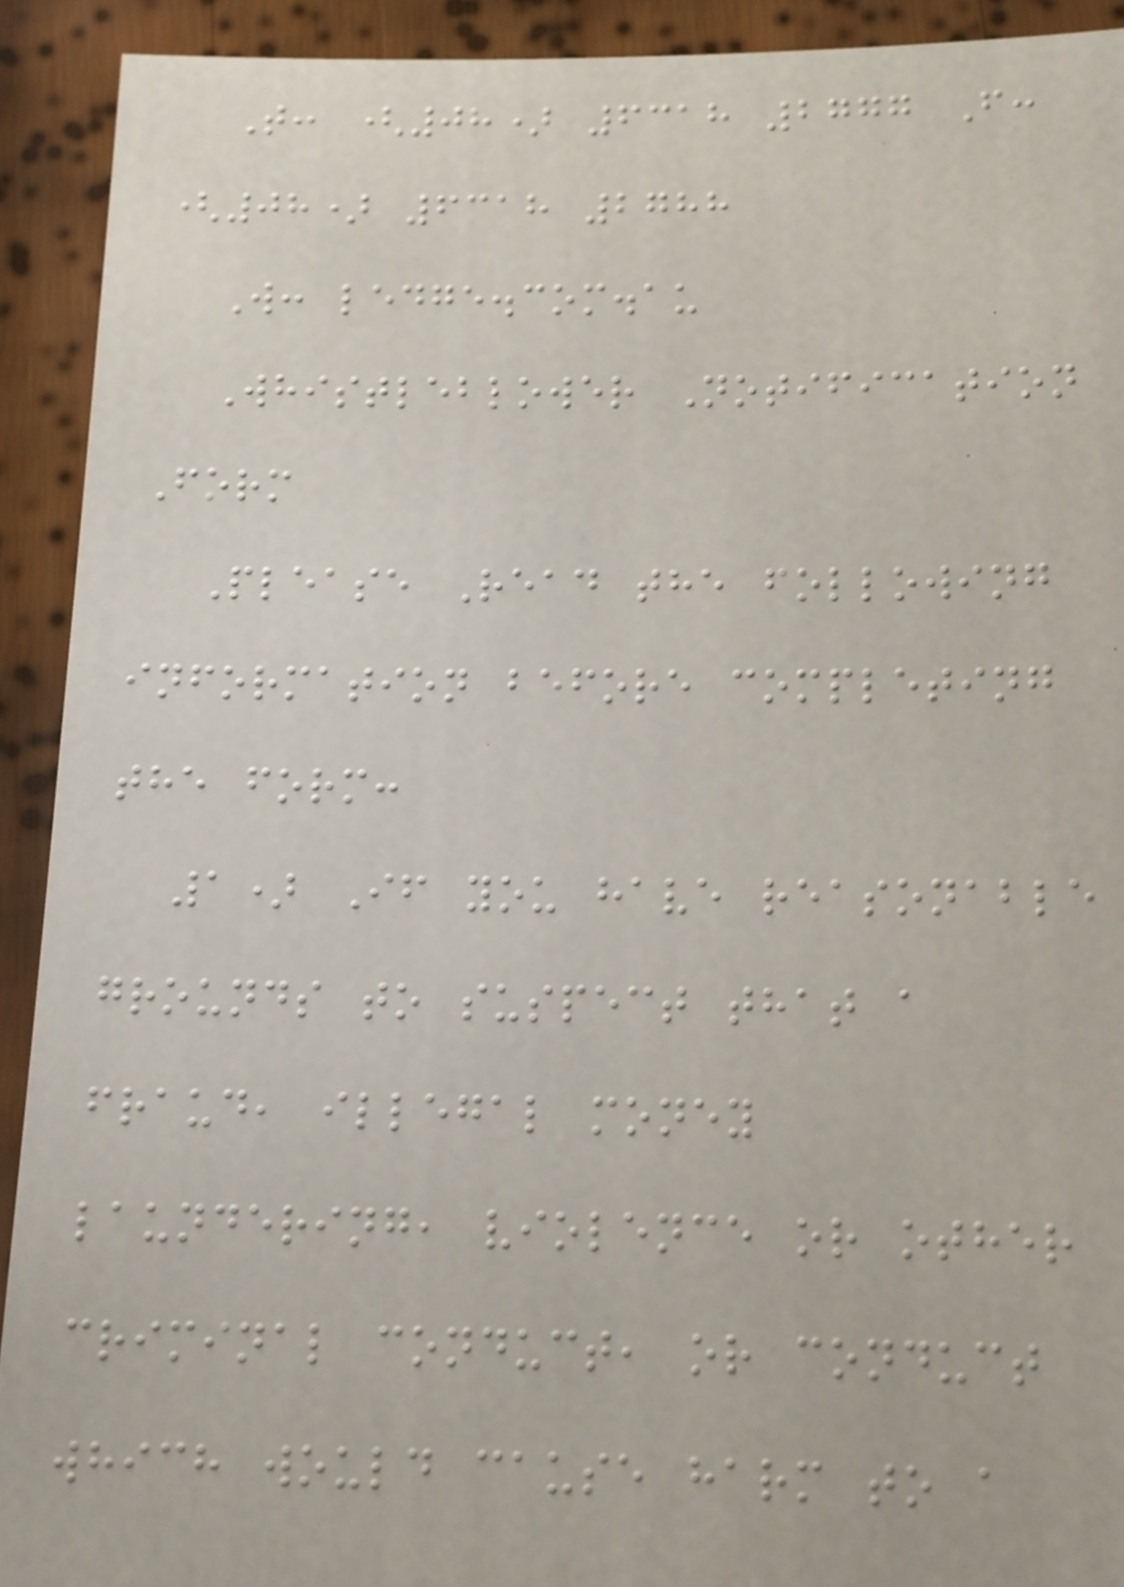T: (08) 6318 2777 F:
(08) 6318 2788
W: ledge.com.au
Whistleblower Notification
Form
Please Read the following
information before completing
the form:
1) If you have reasonable
grounds to suspect that a
fraud, illegal money
laundering, violence or other
criminal conduct, or conduct
which would cause harm to a
